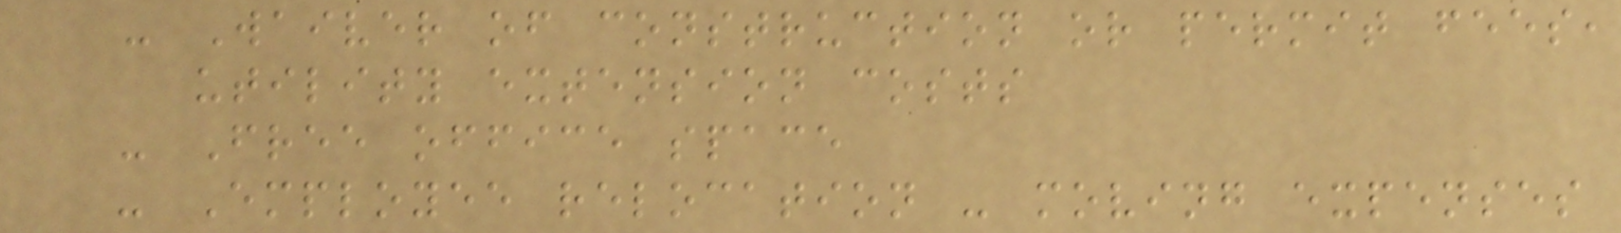- Waiver of construction or permit fees,
utility extension costs
- Free office space
- Employee relocation - moving expenses
